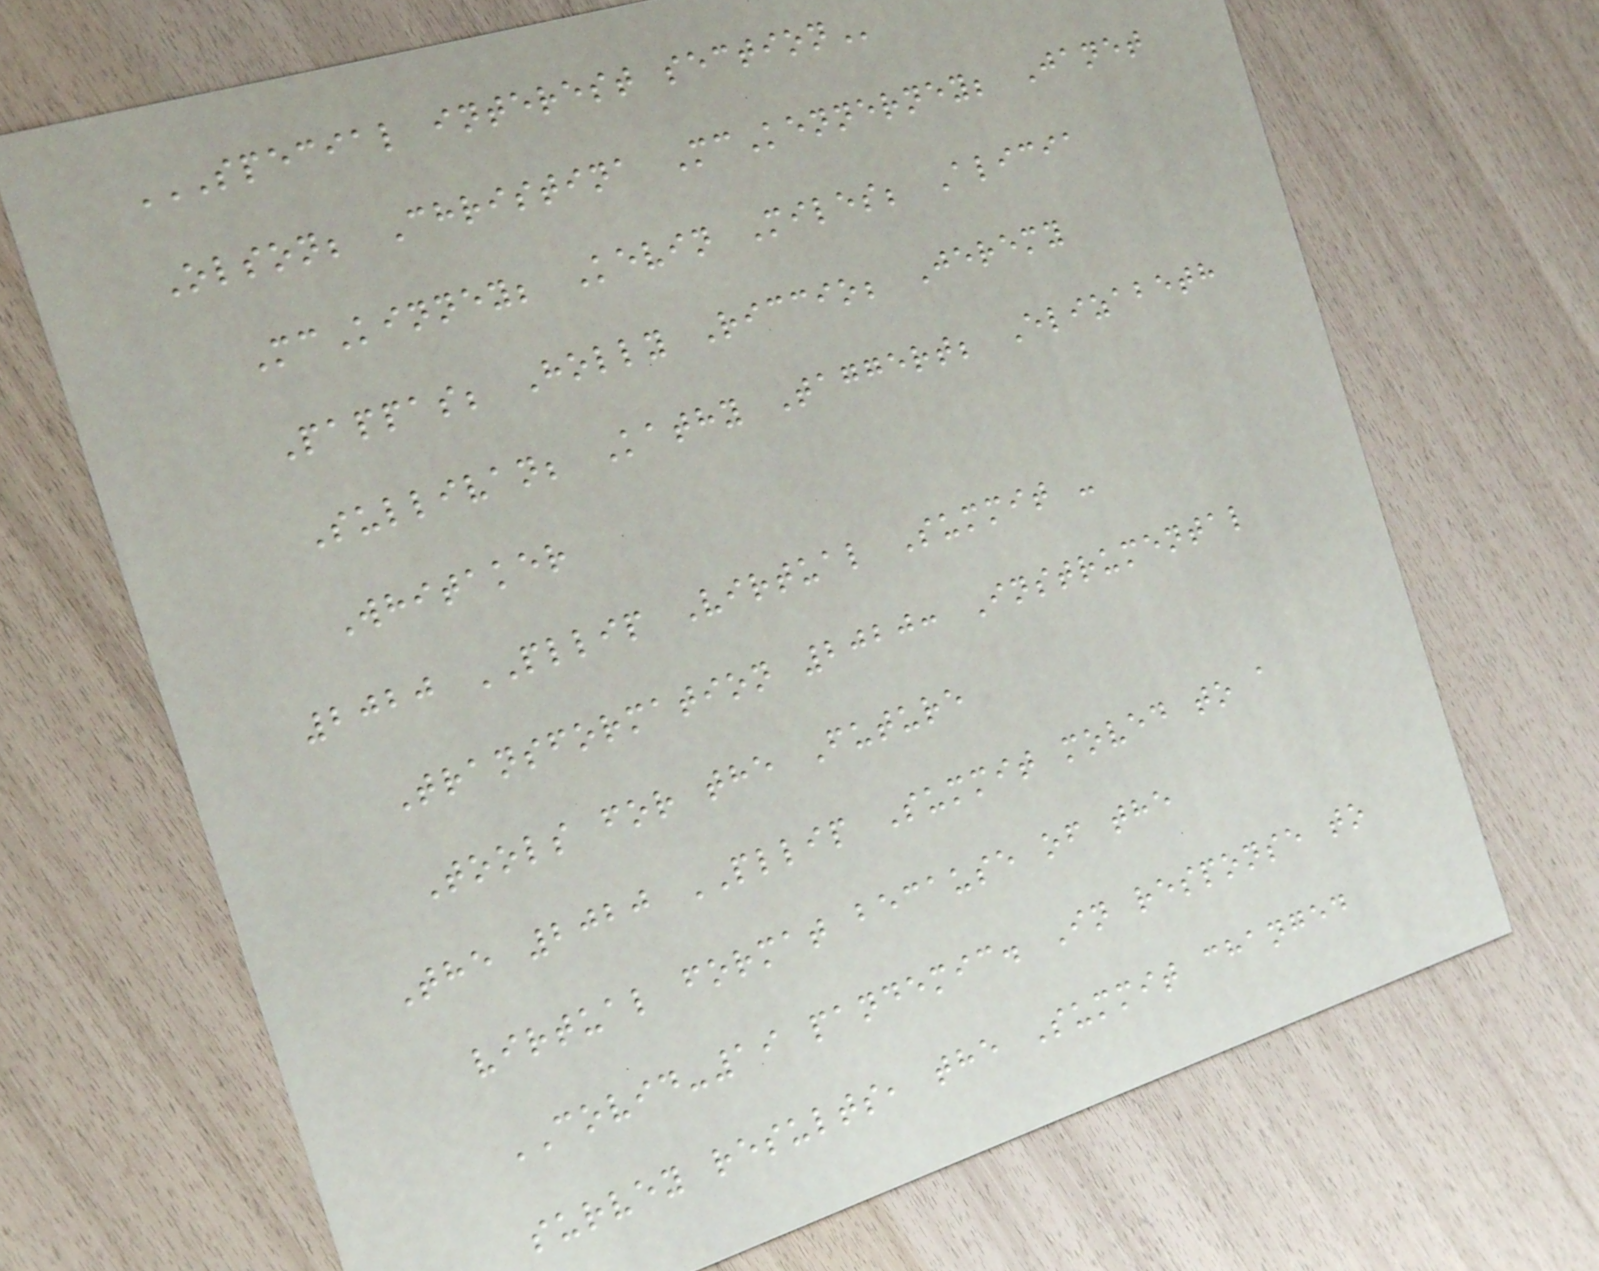SPECIAL INTEREST SECTION
Olson; Christina McKennerney; Janet
McKinney; Kevin Miles; Alicia
Pappas; Holly Riccio; Jeremy
Sullivan; Kathy Taggert; Elizabeth
Whitaker
2020 PLLIP Virtual Summit -
Transformation 2020: Instrumental
Tools for the Future
The 2020 PLLIP Summit moved to a
virtual format because of the
COVID-19 pandemic. In response to
survey results, the Summit changed
